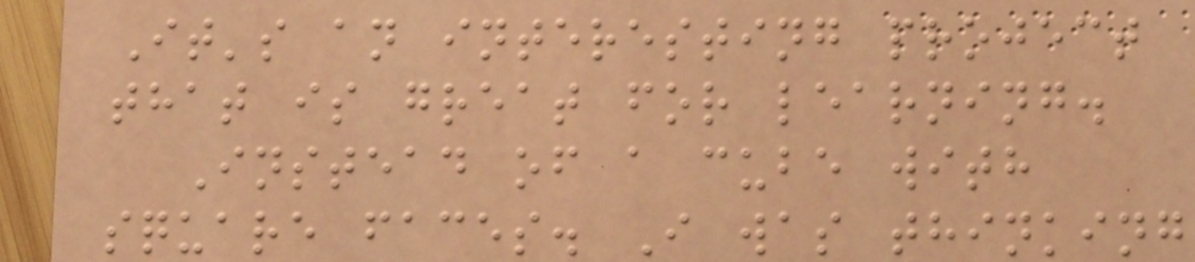It's an interesting project
that is great for learning.
Instead of a cube with
square faces. I was thinking
